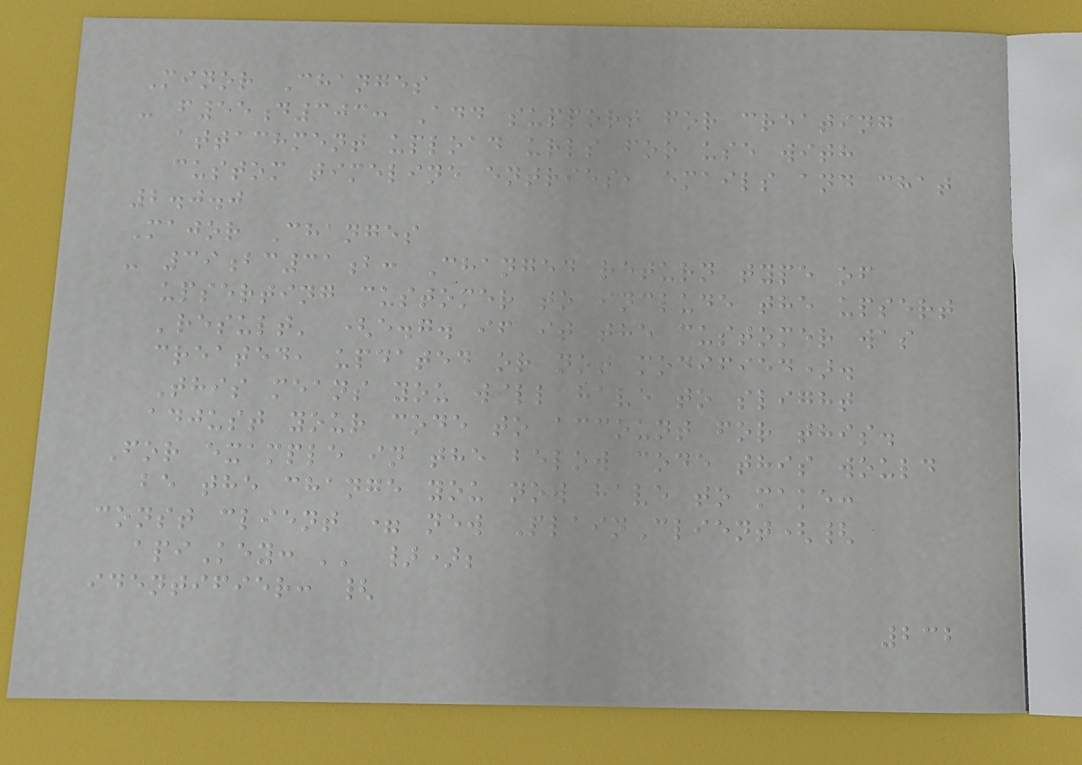Minor Changes
- f55d303: Add support for creating
attachment upload urls for use with
custom timeline entries, emails and chat
2.0.0
Major Changes
- 39bc31b: Changed return type of
upserting customer to include the upsert
'result' (e.g. if it the customer was
created, updated or not modified).
This means you will have to slight
adjust your code to account for this.
For example in the below code this would
be the change you now have to make:
const client = new PlainClient({
apiKey: '' });
identifier: {
232
